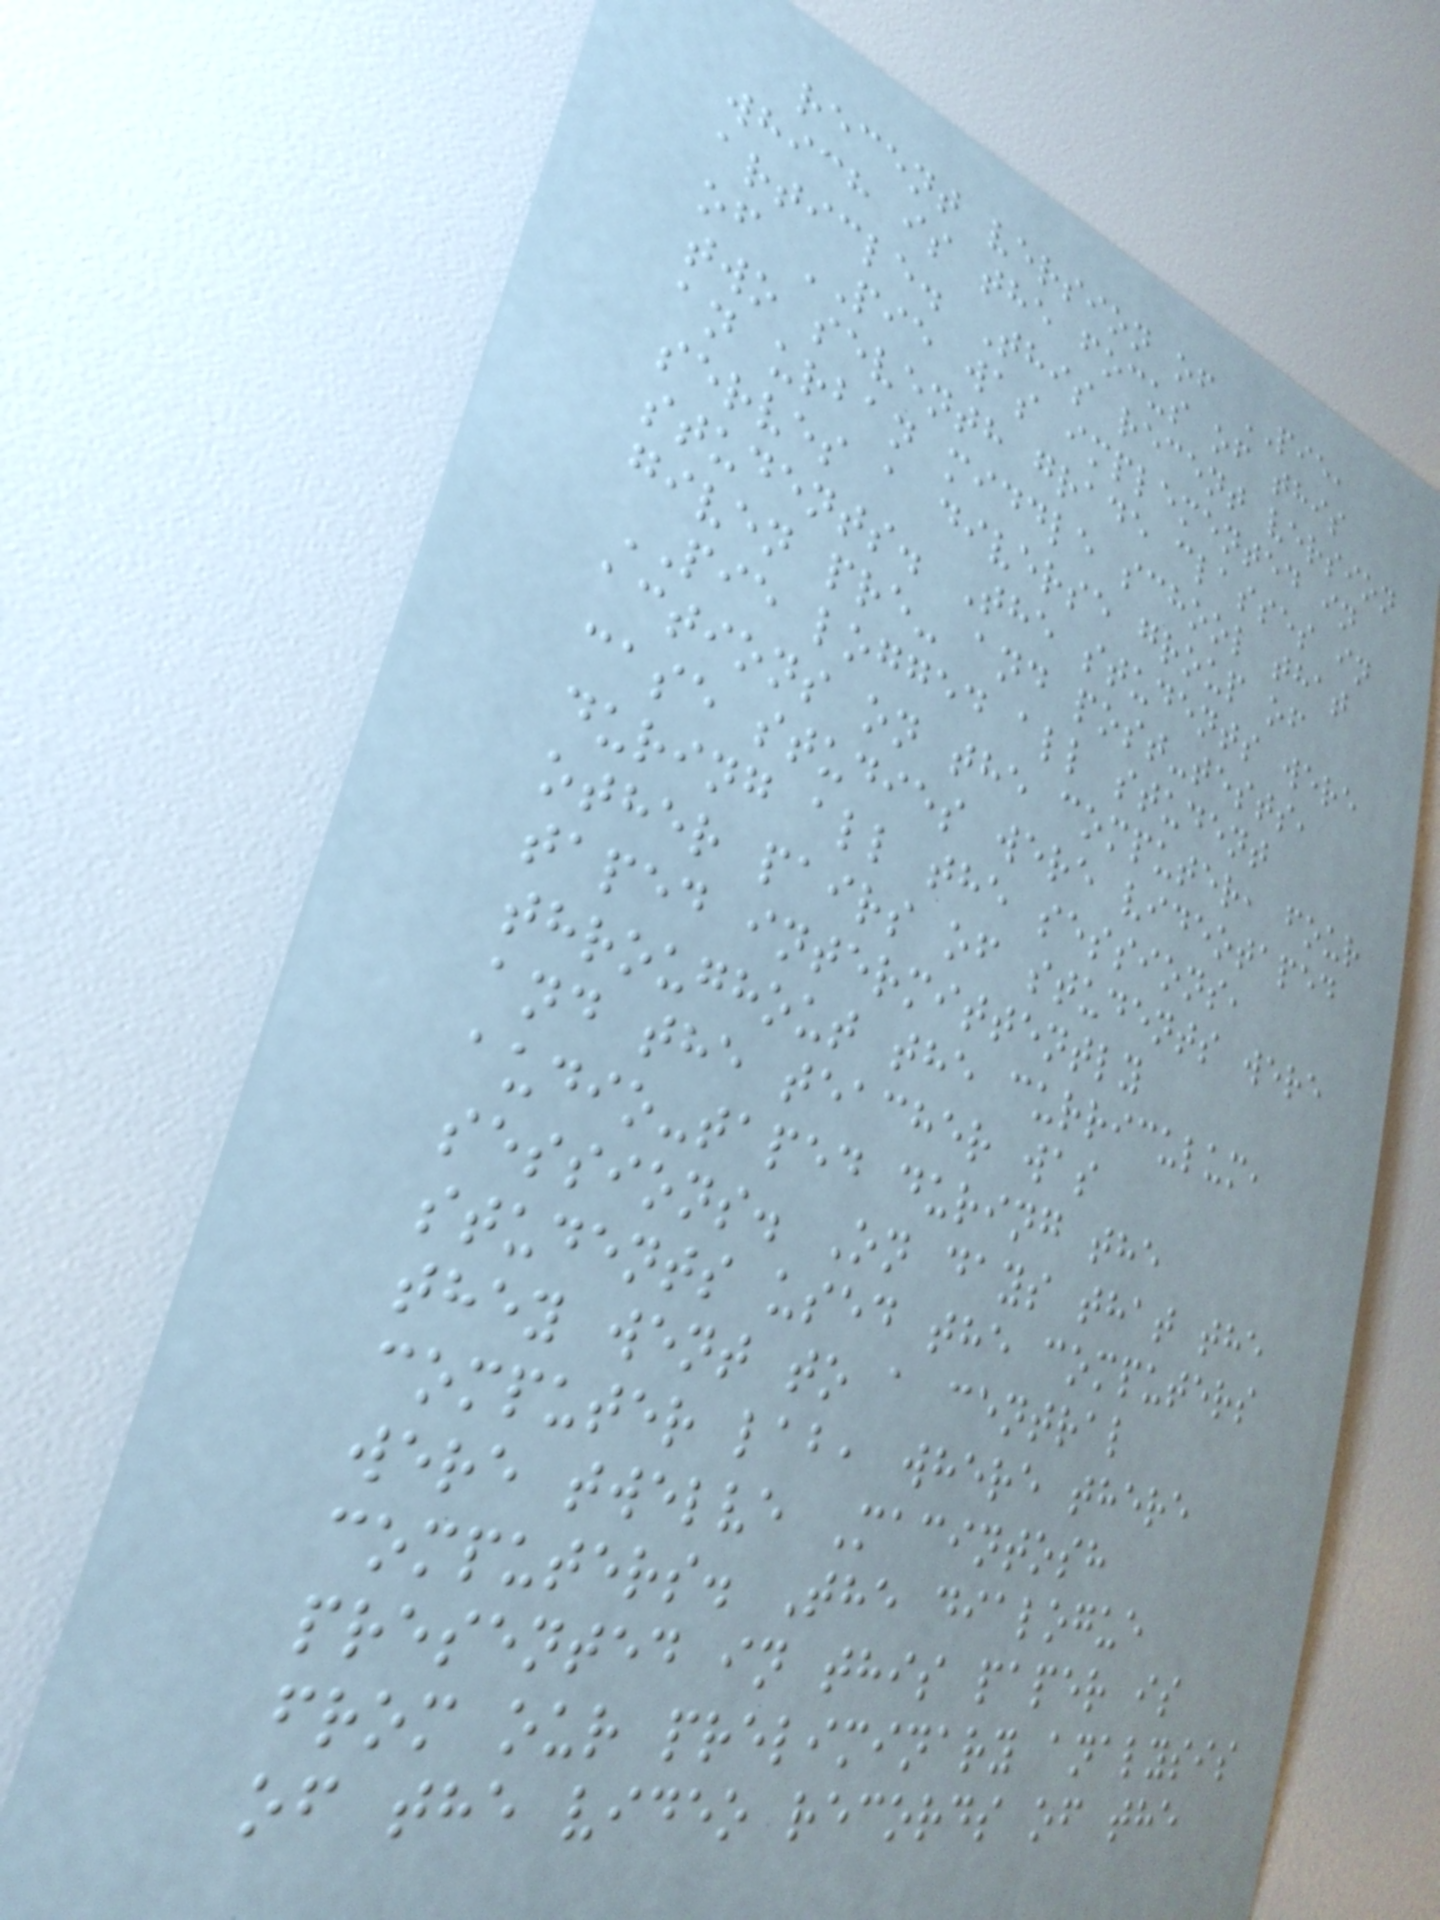recent version of PIE,
which is the focus of this
article. This recent version
of PIE was implemented in
two seventh grade classes in
an urban middle school that
serves a diverse group of
students. The students were
given pre- and post-tests,
PIE logged all student
actions on the computer, four
case studies were videotaped
during all the sessions,
other pairs of students were
taped intermittently
throughout the curriculum,
and the teacher was
audio-taped during the
sessions. On days that the
students used the computers
they went to a central
computer lab, where there
were twelve Macintosh
computers. The dialogue
presented in this paper is
from our preliminary analysis
of the video records of the
